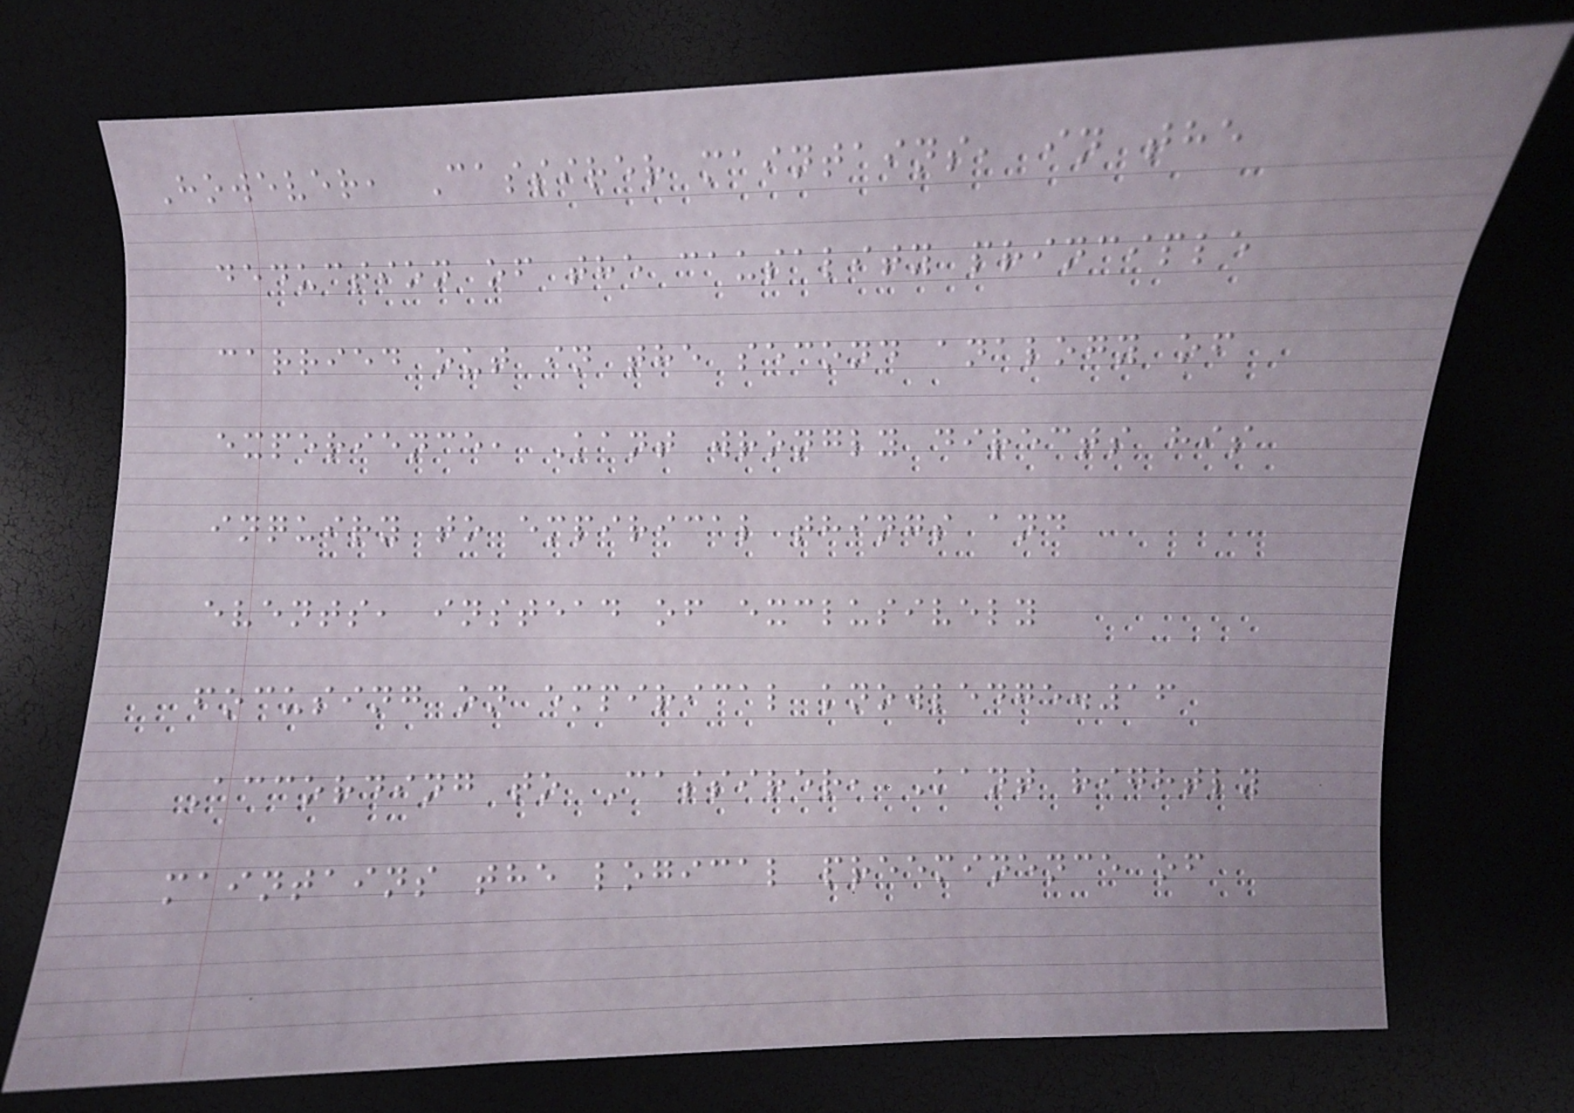However, Cassirer maintains, in the
deduction of the causality principle
carried out in the second analogy of
experience, Kant wrongly directs his
inquiry to empirical things and
events, instead of exclusively
focusing on empirical knowledge.16
According to Cassirer, Kant rightly
maintains the logical preeminence of
